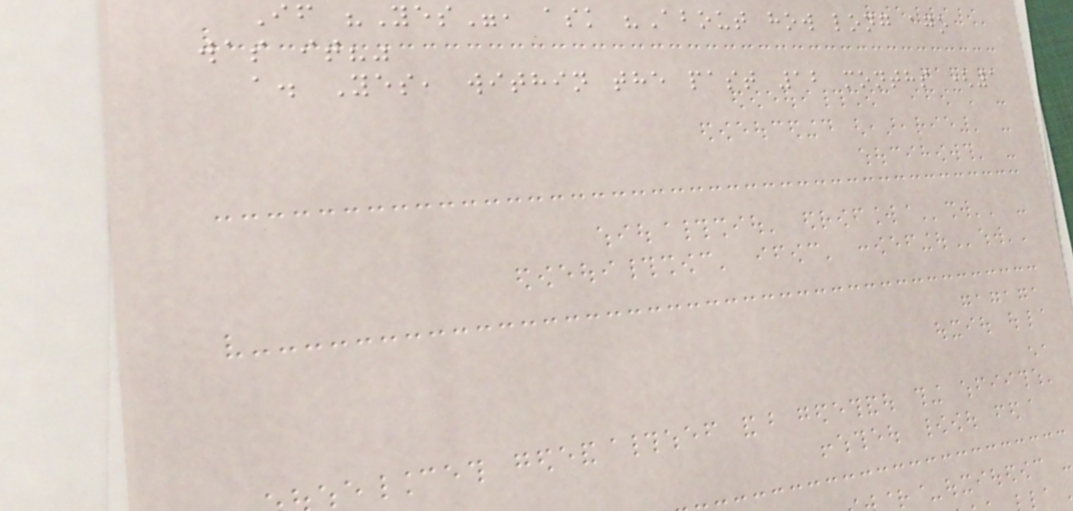If "Yes", ask "About how long ago
was it?"
a. Yes, within the past 12 months (1
